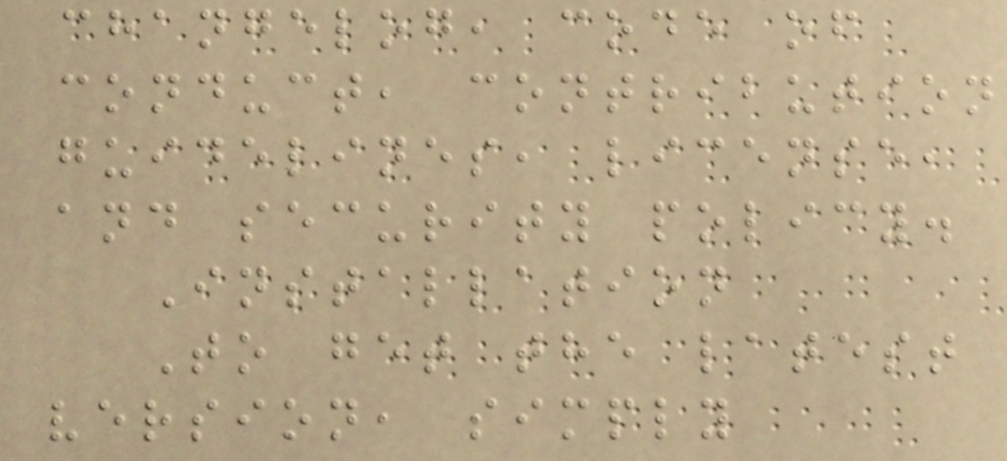changelog, code of
conduct, contribution
guidelines, license,
and security policy.
Installation
To get the latest
version, simply
